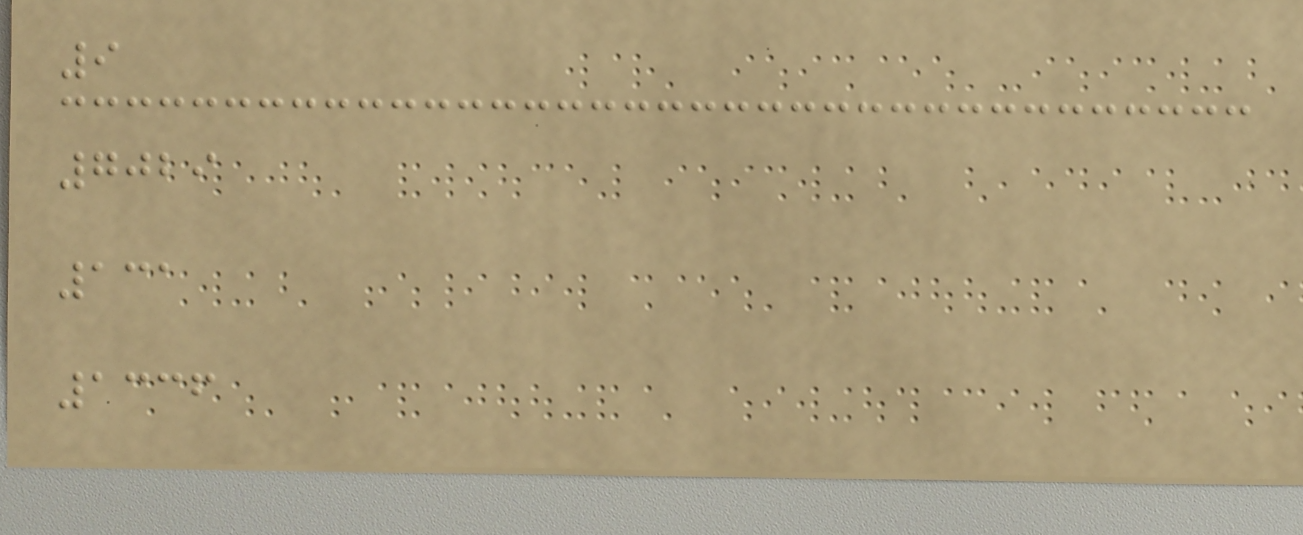9
7029
131
1336
